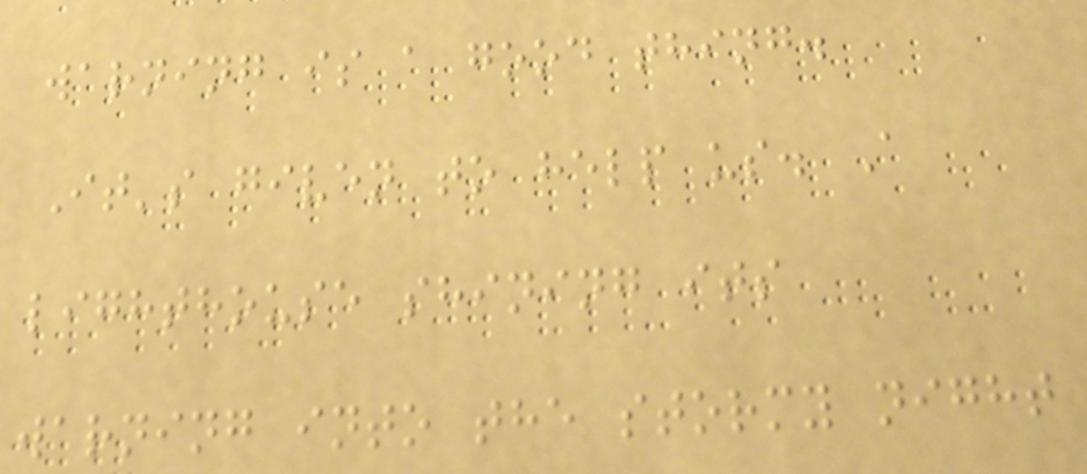warning is a good thing.
It's given to help us. A
lighthouse shining its
warning into the stormy night
